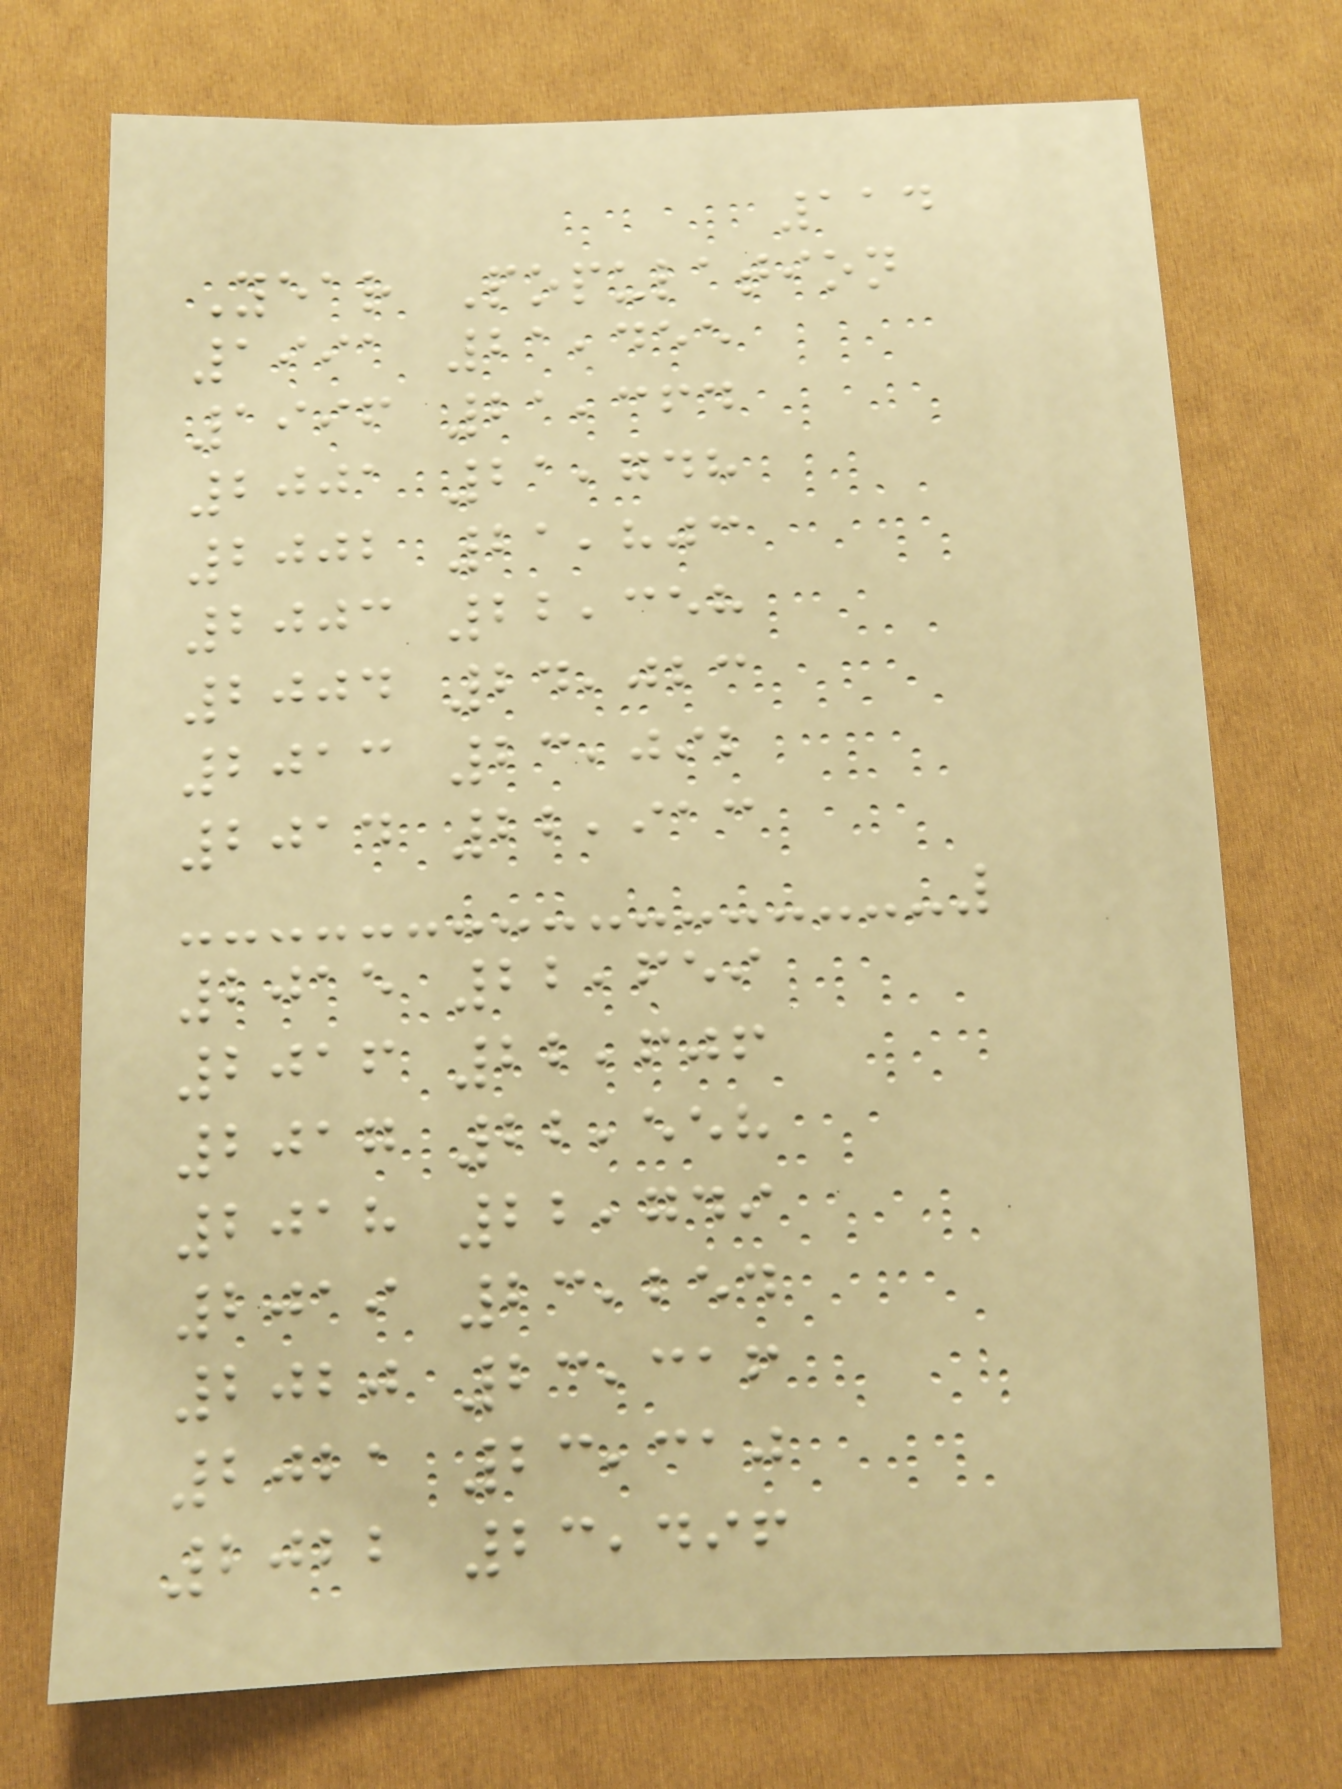114
Year Population
1991 21,455
1996 21,364
2001 21,748
2002 21,803
2003 22,358
2004 24,023
2013 23,092
2014 22,913
2015 22,659
2016 22,606
2017 22,558
2018 22,749
2019 23,254
2020 23,316
2021 23,310
2022 23,496
